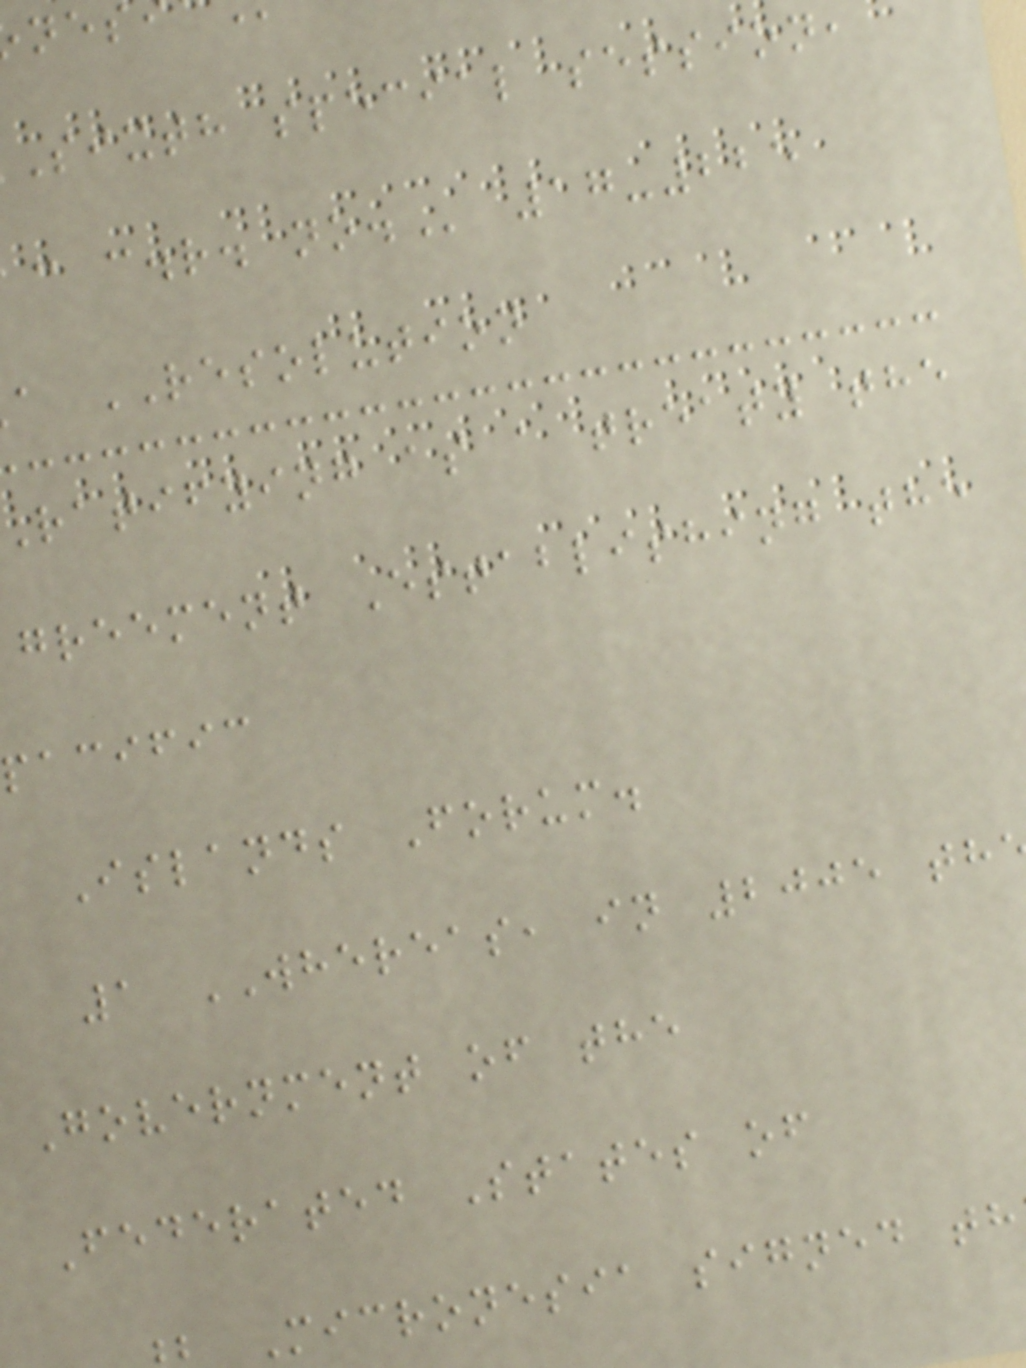sixth special session,
a RESOLUTION
ratifying as a treaty the
greement Establishing the
pacific
Islands Forum.
1 WHEREAS, in 2005 th
Government of the
Federated States of
Micronesia signed th
